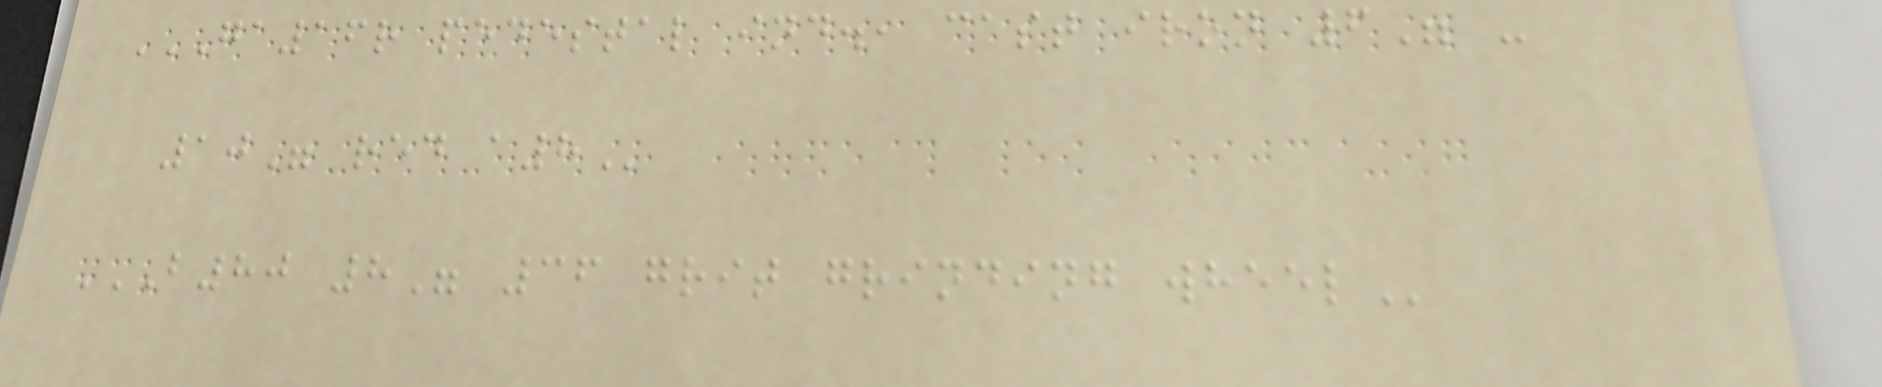GA16R PEDESTAL IND., CAST IRON 6" -
10" RED A8
B80 8" 36 GRIT GRINDING WHEEL
